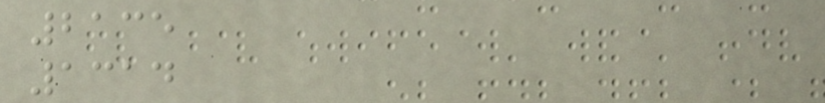2135
1314
